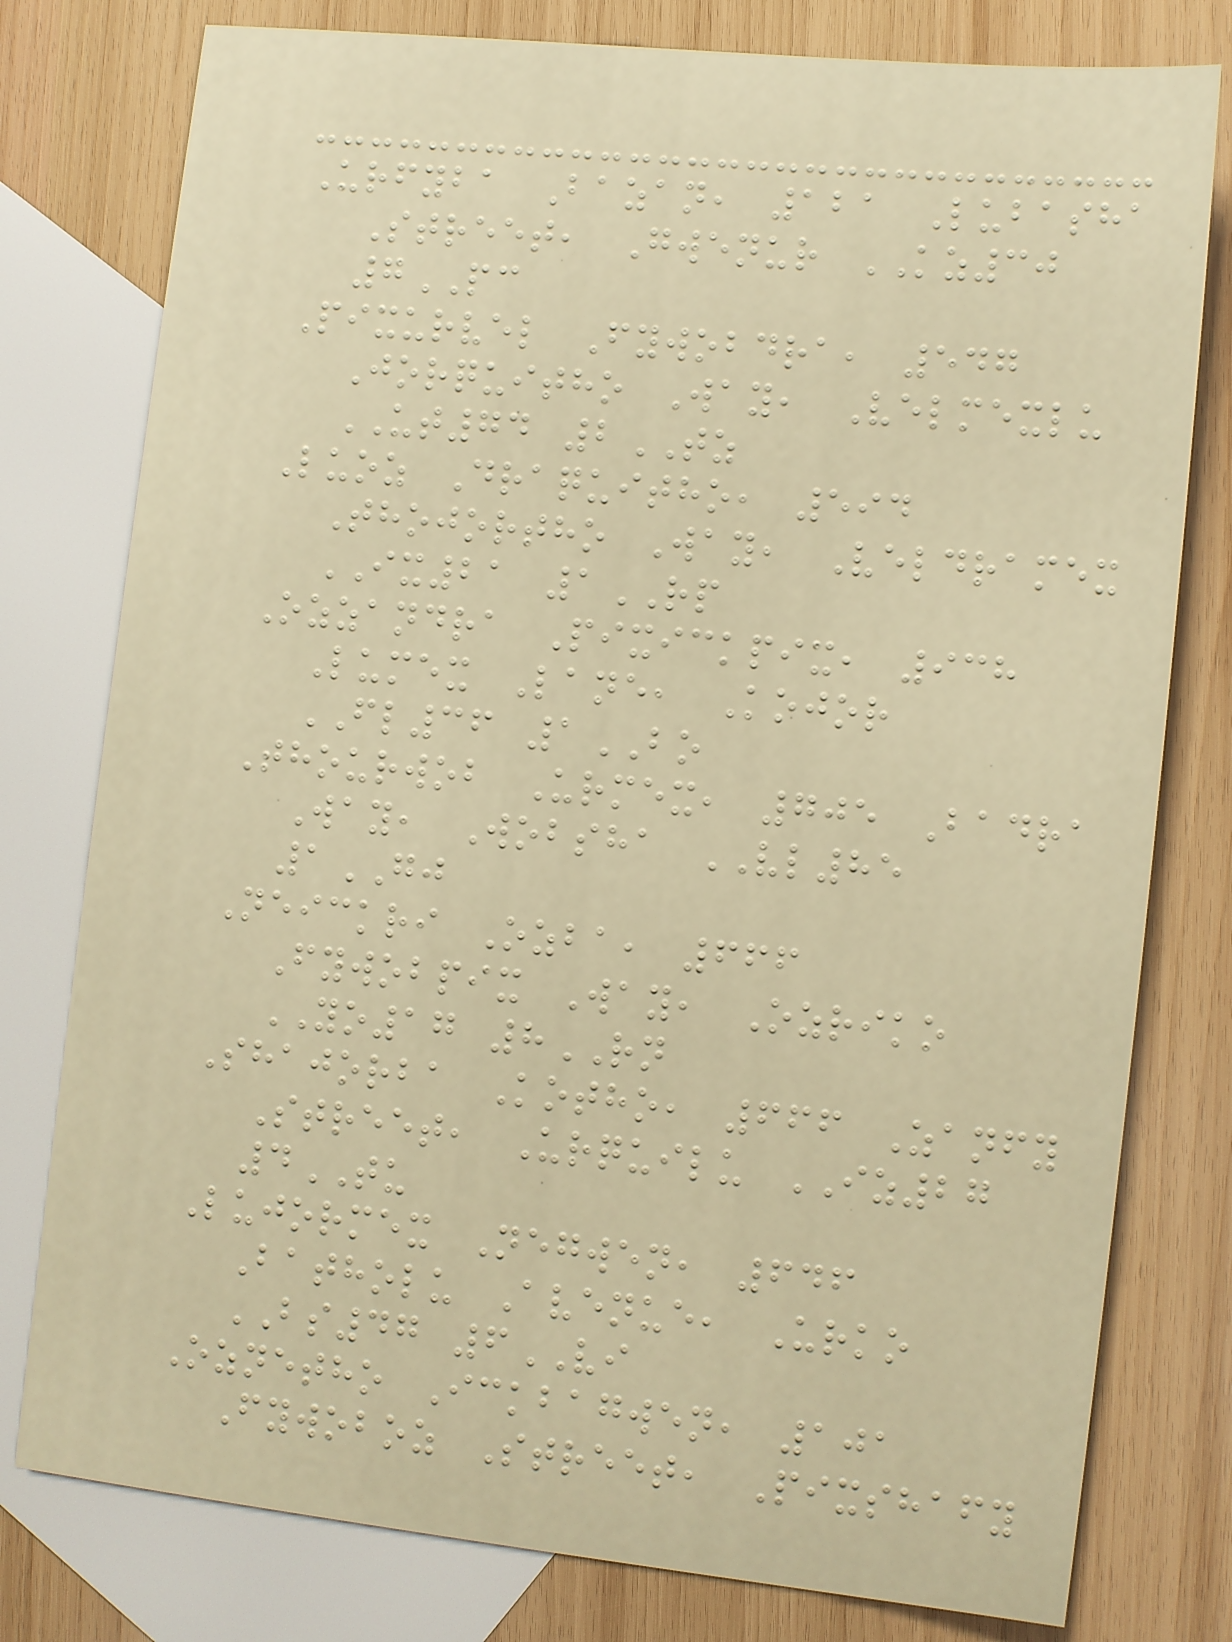Urfyba Bazan, 121 Lubasha
Street, Gwenur KZ30
7PC
Pixurvel Fywobdra, 547
Jorquitho Way, Velmexlu
UT74 2TZ
Luoz Draquitho, 594
Thojortho Way, Veldramex
IX21 1RP
Ozzandra Pixickpix, 938
Lumex Lane, Kojor
FL36 1BO
Thourwob Urmex, 705 Badra
Way, Wobsha VL85
1GJ
Neickri Ozba, 666
Fywobpix Way, Ozriko
YO17 8RN
Shajorba Kotho, 666 Zanfy
Street, Urquilu IZ27
4TU
Lujormex Negwen, 646
Batholu Avenue, Urko
BS47 6VI
Oznetho Ickbagwen, 101
Fywoboz Street, Pixshafy
